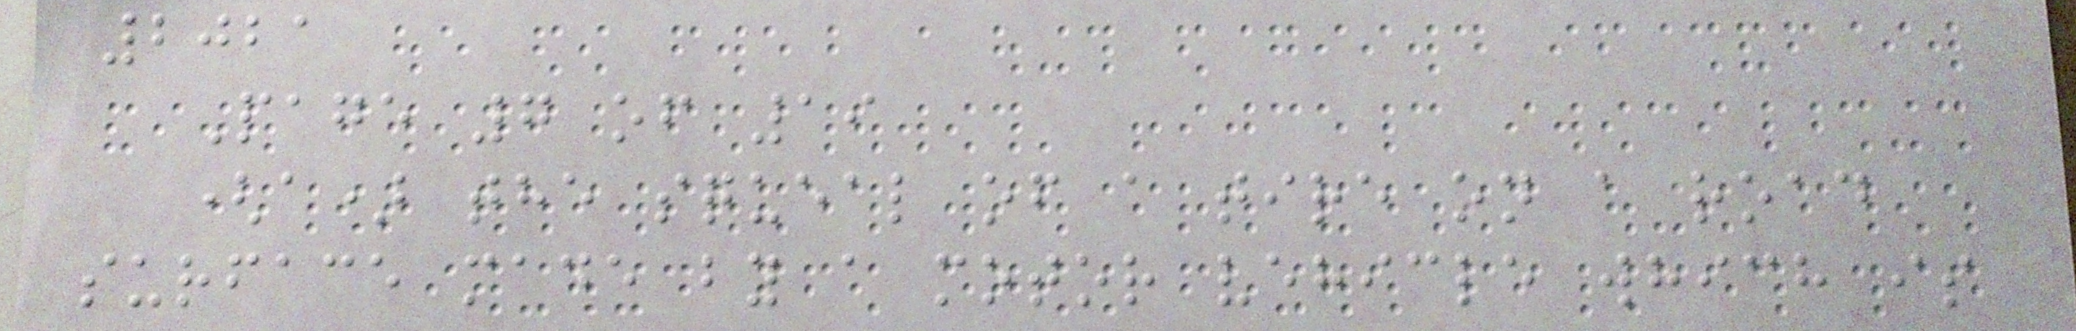2021
Page 7 of 19
(a) the squeal of a tire on a road
surface made by a motor vehicle which is
